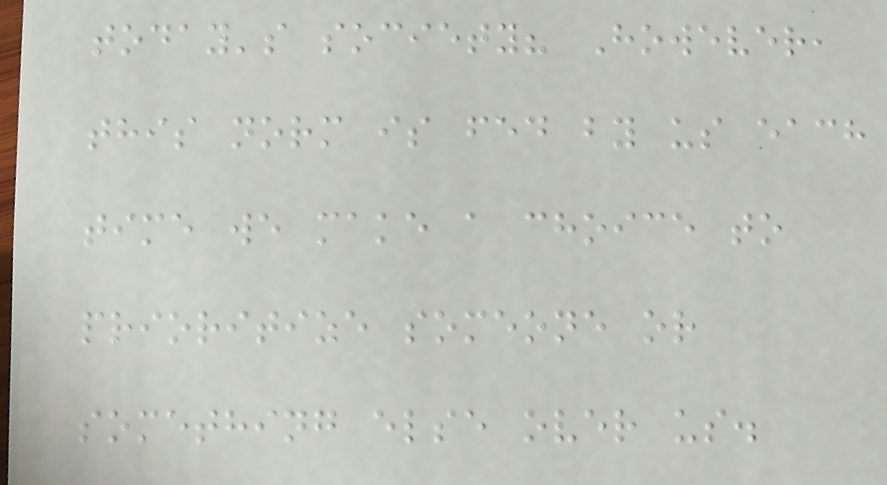today's society? However,
this norm is fed by us each
time we make a choice to
prioritize someone or
something else over us.
